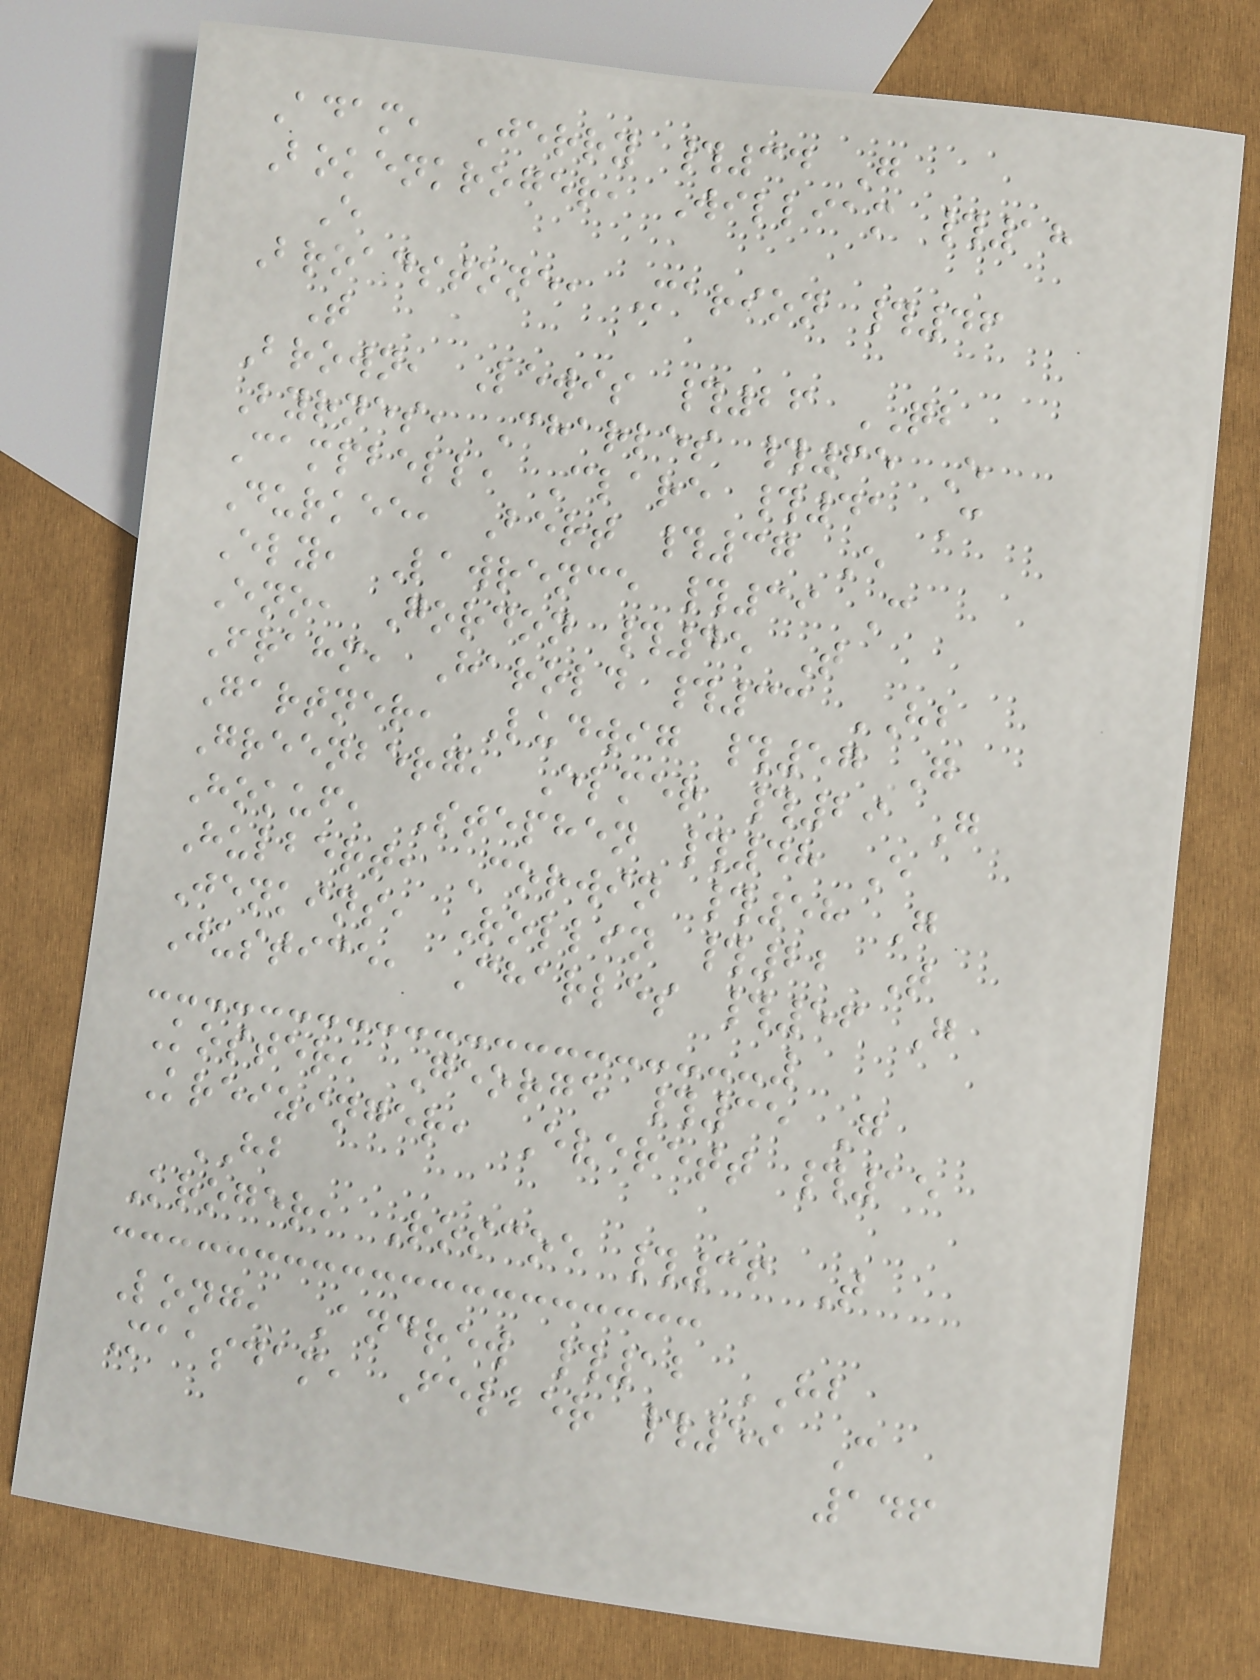Adam, Jerry #34 G
Bokenkroger, William #18
E
Broadstone, Marion #46
T
Brown, Lewis #26 QB
Byrnes, Charles #65 E
Campbell, Clare #41 C
Durkee, Bert #37 E
Ely, Lawrence #39 C
Eno, Gordon #45 T
Frahm, Harold #33 HB
Gartner, Ludwig #57 G
Greenberg, Elmer #29 G
Hokuf, Stephen #48 E
Hulbert, Corwin #58 G
Jenkins, Rollin #22 T
Justice, Charles #56 G
Koster, George #35 G
Kreizinger, Everett #15
HB
Kroger, Roscoe #36 T
Long, Andrew #12 HB
Maasdam, Felber #59 C
146
